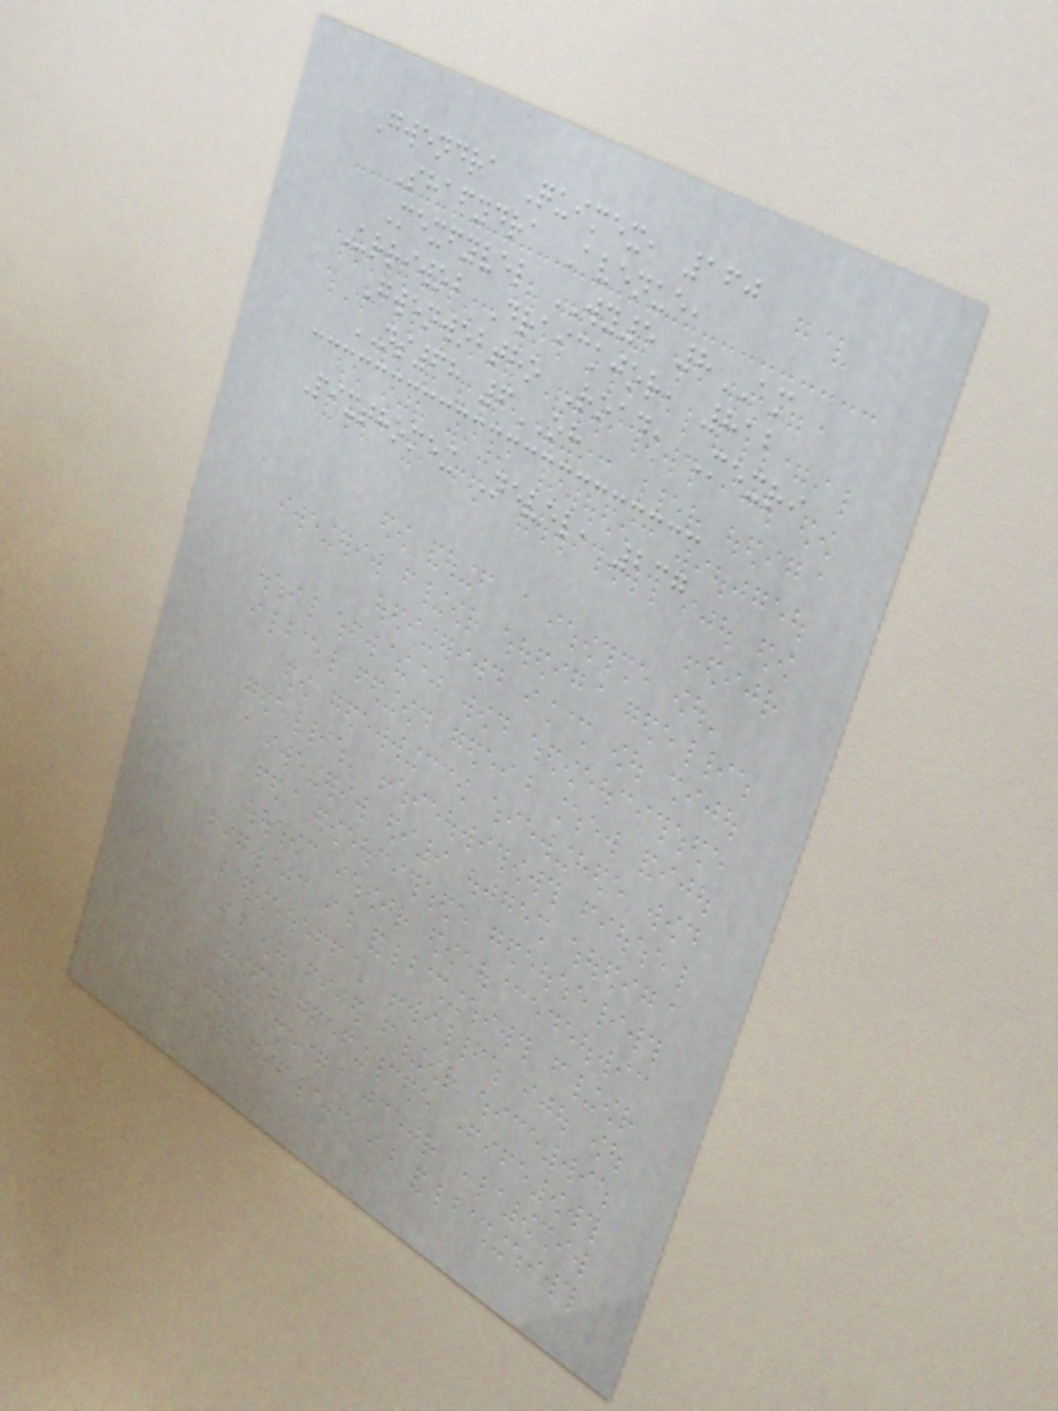Gwendra Quimex, 160
Shafydra Avenue,
Mexfyvel WY5 8AM
Urriwob Draickjor, 812
Gwenwobtho Road, Mexri
NS68 6OH
Pixthomex Nevel, 237
